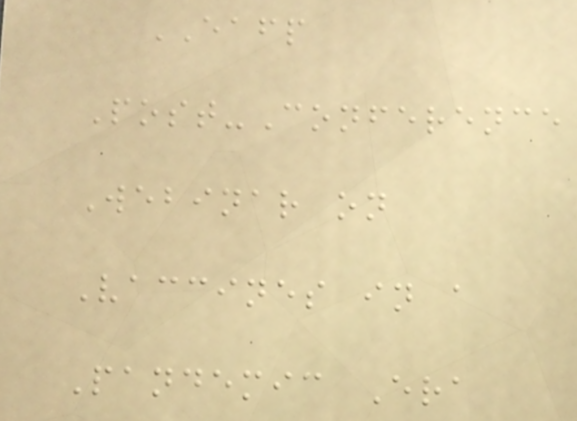EAFP
Post-Conference
Webinar on
Vaccines in a
Pandemic Era
